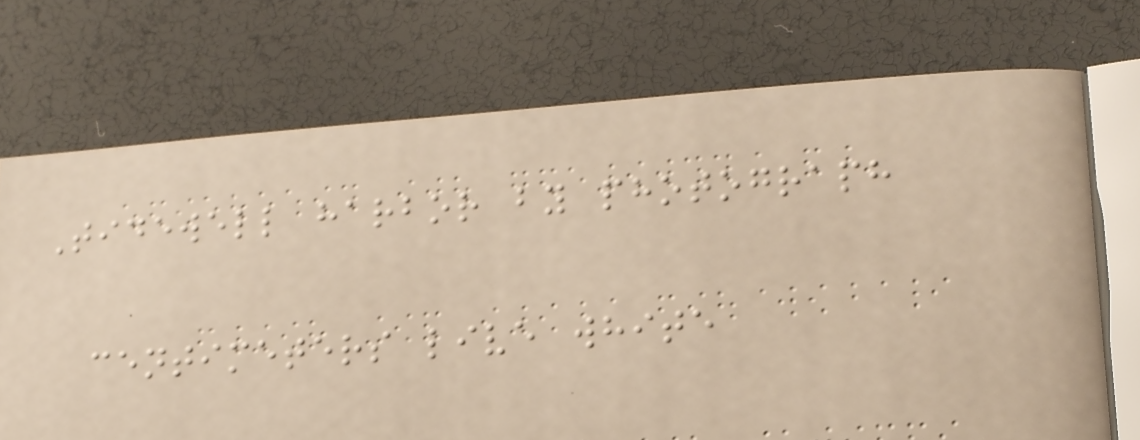Tidewell harbor by photograph
centimeters live white
